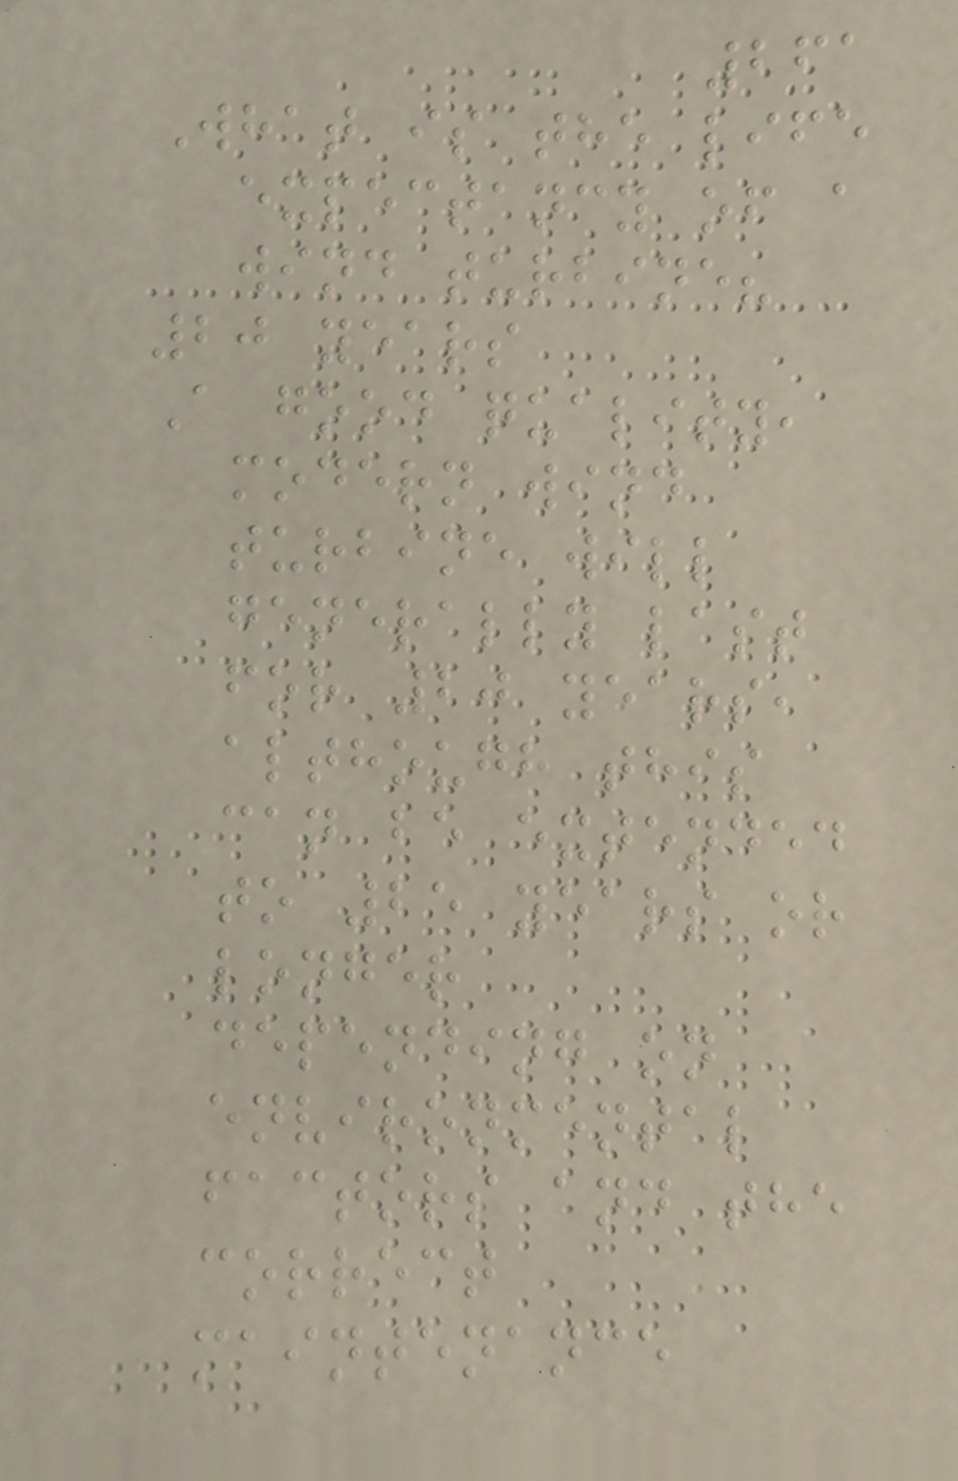261
What is the life
expectancy of a
wind turbine?
20 years
A good quality,
modern wind
turbine will
generally last
for 20 years,
although this
can be extended
to 25 years or
longer
depending on
environmental
factors and the
correct
maintenance
